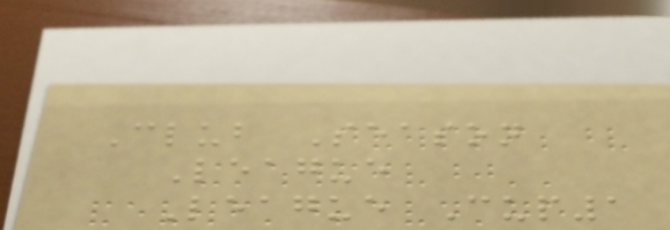Club Season
League
League Cup1
